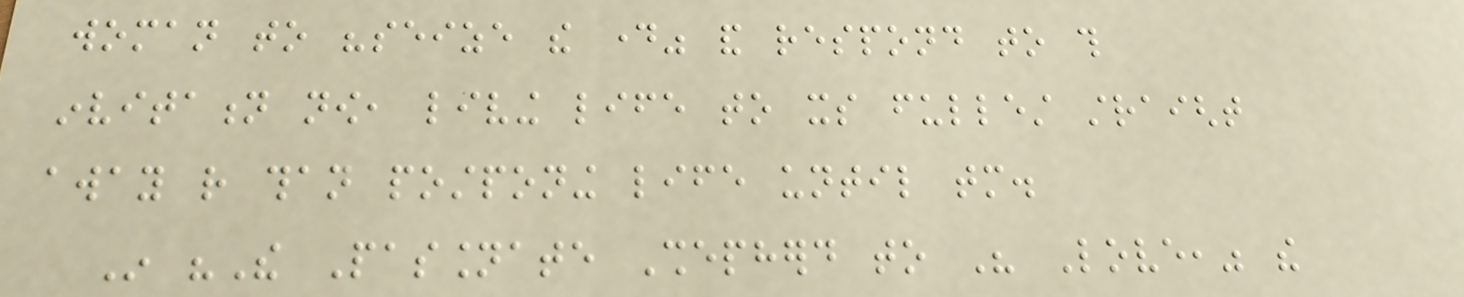woman to "seize the day" and respond to this
invitation now, living life to its fullest straight
away rather than postponing life until tomorrow.
In "The Passionate Shepherd to His Love," the
